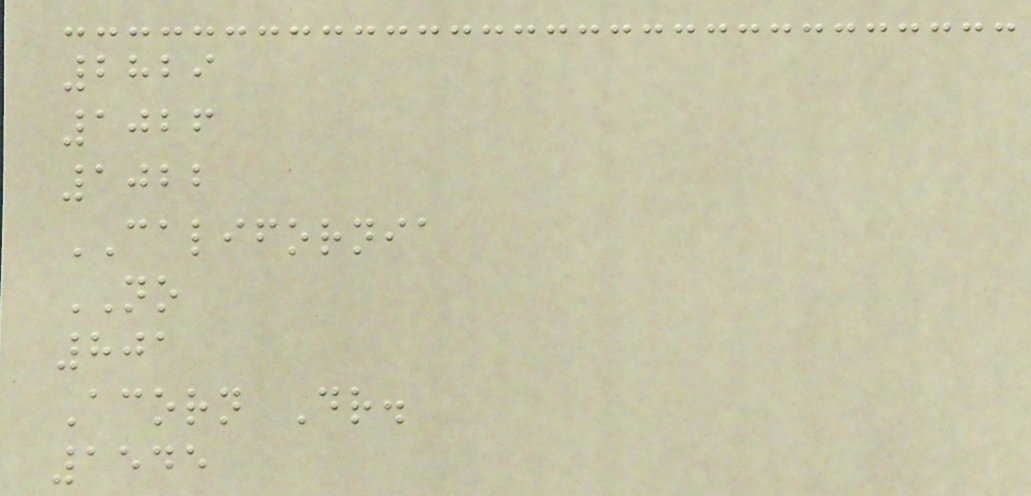2829
1026
1022
CALIFORNIA
NO
801
Acorn Dr.
1545
